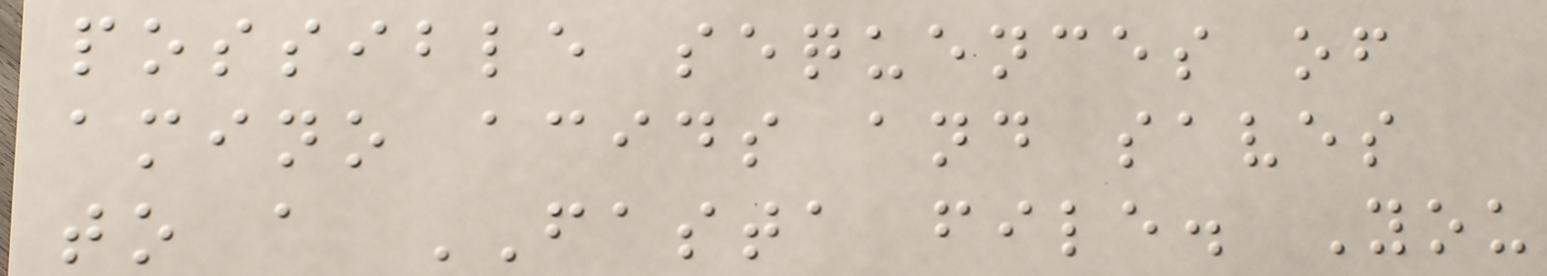possible sequences of
amino acids and saves
to a FASTA file. You
